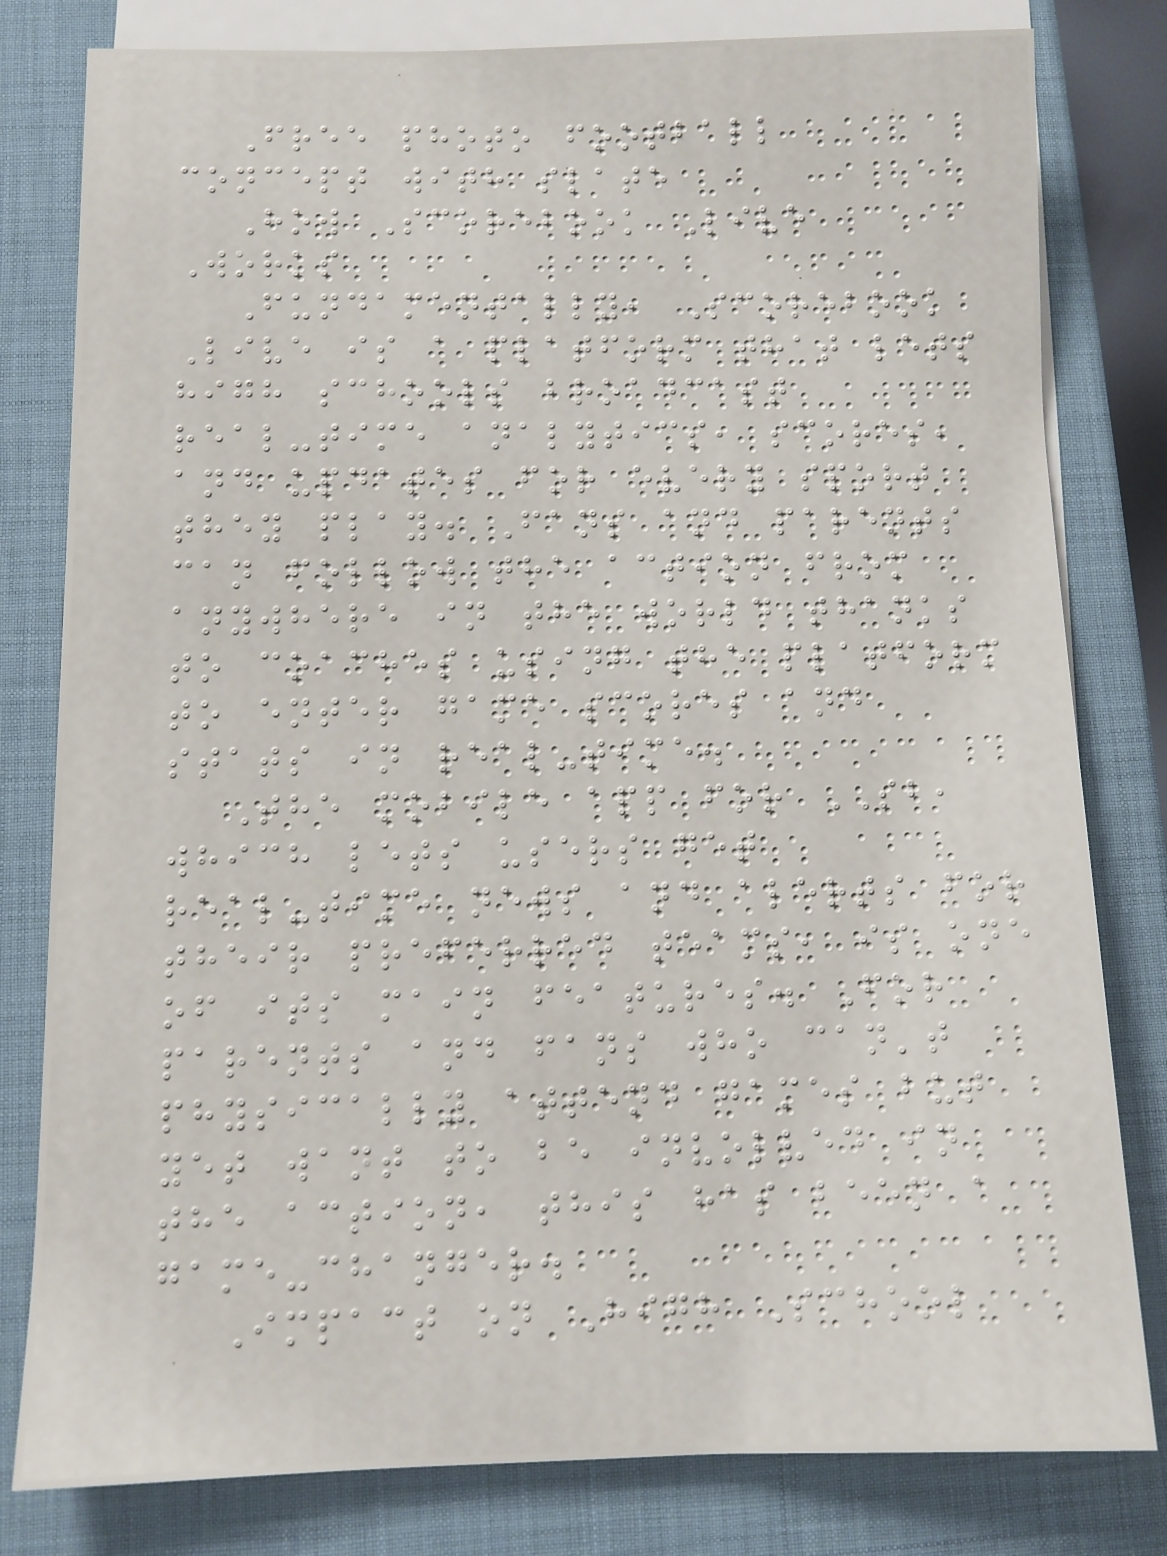Free photo football
concept with slate
How Scorebook Live
Works
Fundamentally, Scorebook
Live is a platform that lets
high schools broadcast
real-time analytics, scores,
and updates for every sport
they play. Fans and parents
can follow the action from
anywhere in the world thanks
to coaches using the platform
to enter game scores and
stats in real-time.
The mobile app for SB,
which lets users get
real-time news and alerts for
their preferred teams, is one
of its main features. For
parents and fans who can't
physically attend games but
yet want to be involved in
the action, this has been a
game-changer.
Impact on High School
